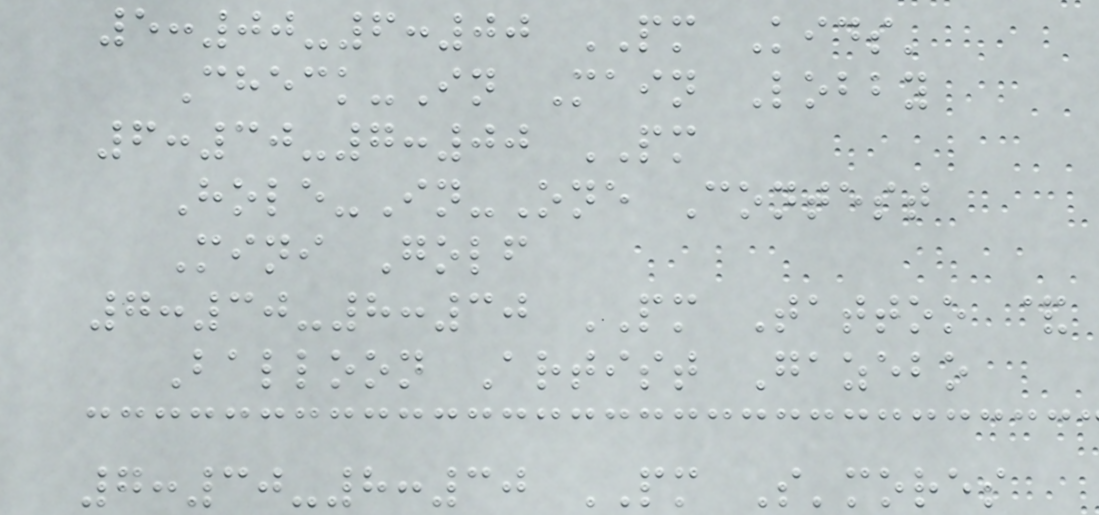5:00-6:00 PM Kids'
Check-In Main Lobby
6:30-7:00 PM
Hole-In-One Contest
Mini Golf
7:30-8:30 PM Tattoo &
Balloon Artist Gazebo
7:30-8:30 PM S'mores
